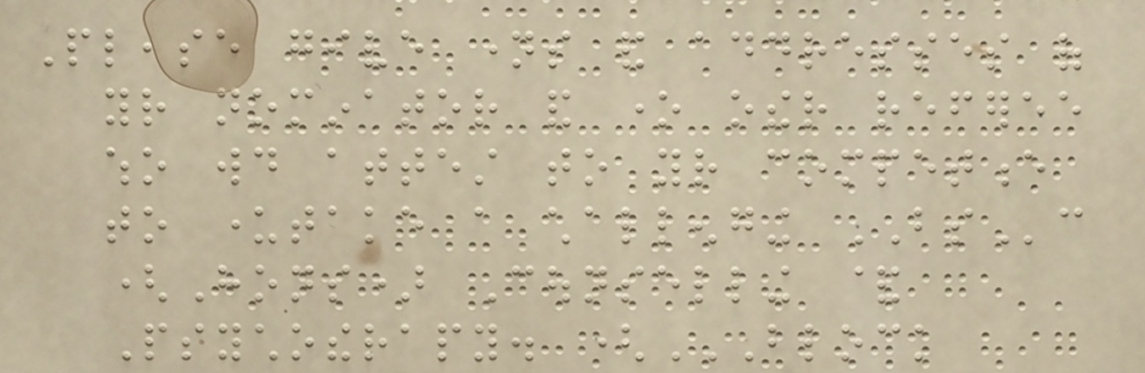Please give names and addresses of
your nominator and one other referee
who would attest to your competence
to undertake a challenging BSc
(Hons) Counselling &
Psychotherapy. (BLOCK
